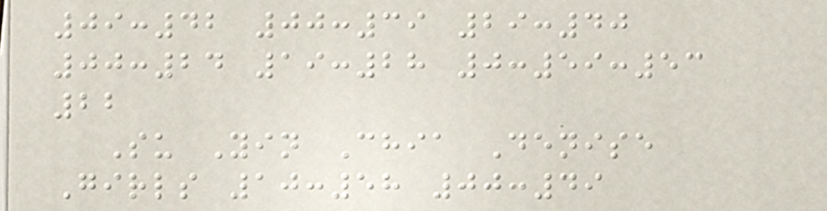09:42 00:39 29:40
00:24 19:28 0:59:53
22
Su Yin Chia Denise
Girls 10:58 00:49
